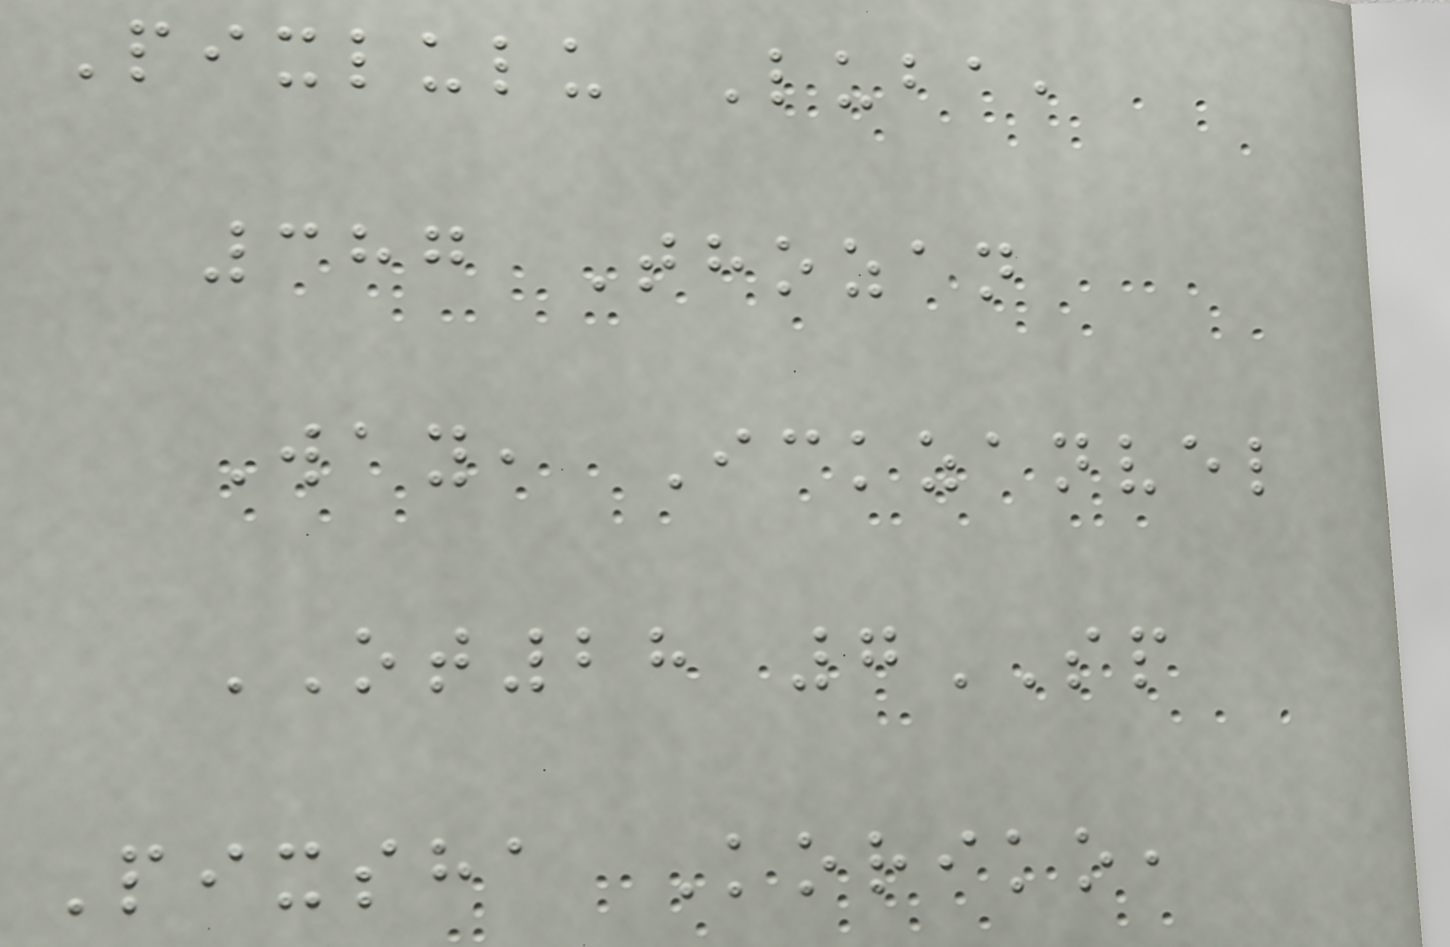Pixlulu Luba,
387 Thozan
Way, Ickzanvel
OT28 7SP
Pixsha Koriko,
